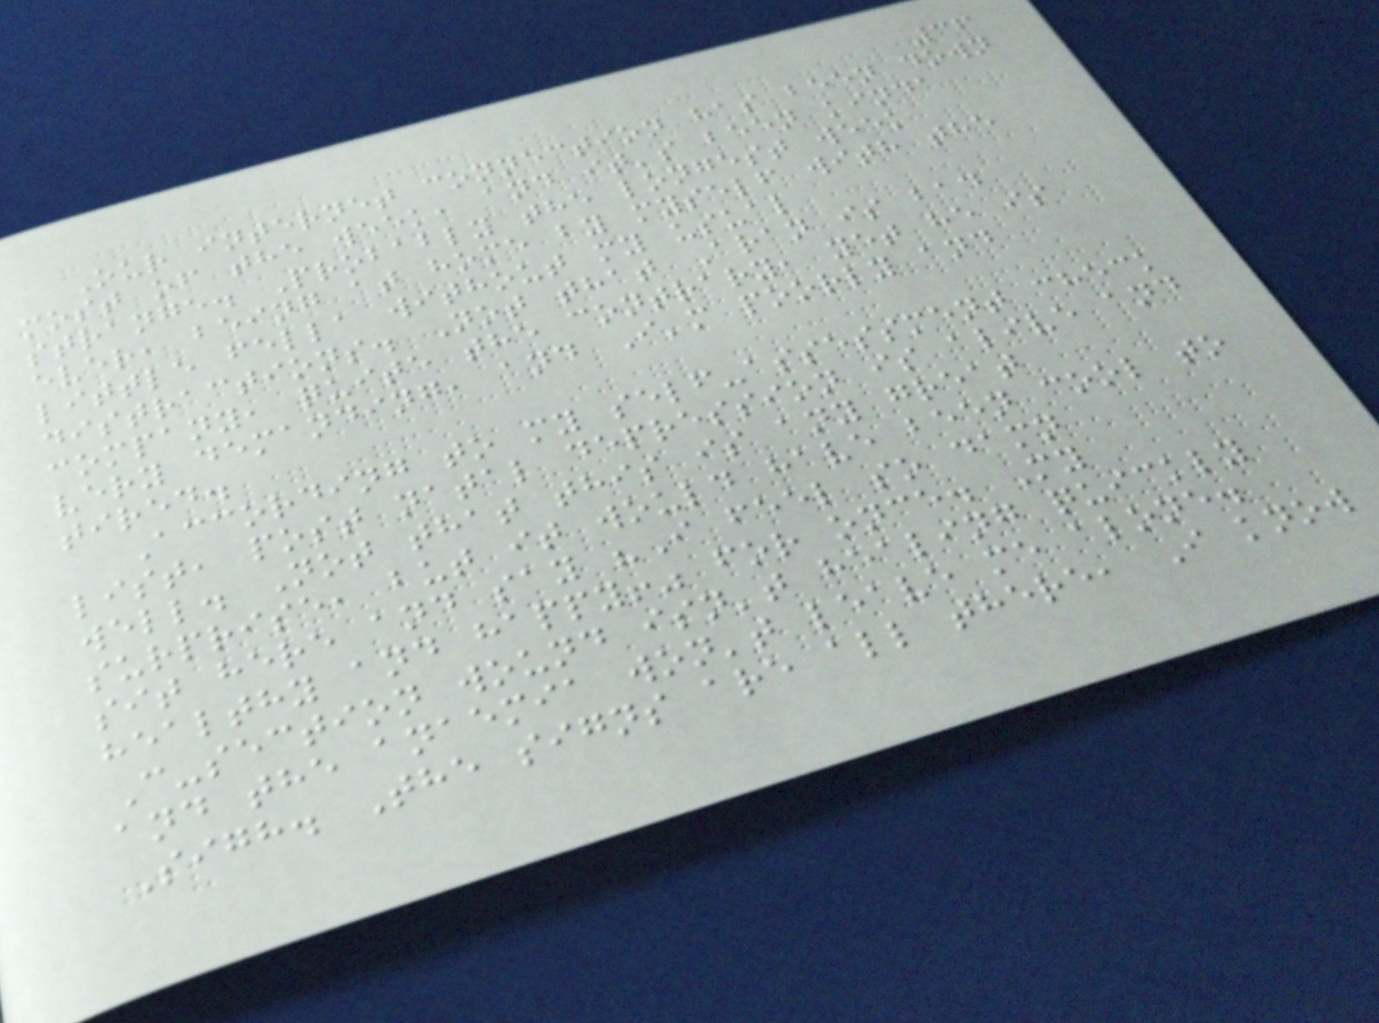36
Our internet connection has been down
most of the week, and it's been kinda
strange. Probably the longest week
ever, being at home by myself with the
little fella without my usual
distractions. Not that Aran is bad
company, quite the contrary, yet he is
very demanding, and I'm poorly and
tired.
According to my self-assessment check
list, post natal depression is alive and
well. Not that this is any great
surprise, but it would have been cool to
sit here and say "I feel so damn
healthy and happy!" for once. My
C-section wound isn't healing quickly
and the anaemia won't leave me alone.
Sigh. The signs are all there, I know
